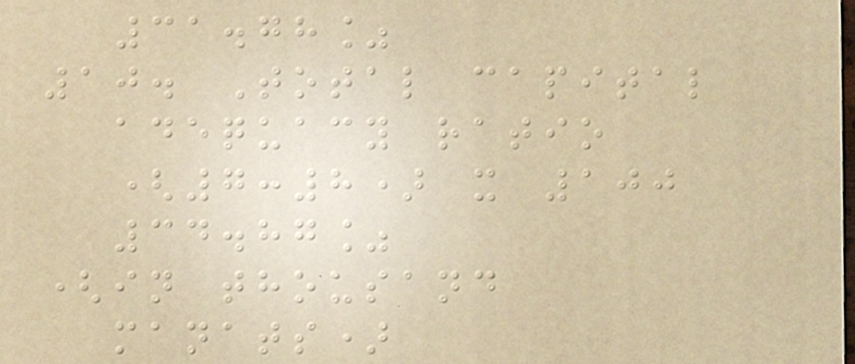31.78%
10. Total capital
adequacy ratio
(7:8) x 100
34.87%
(in thousand
manats)
